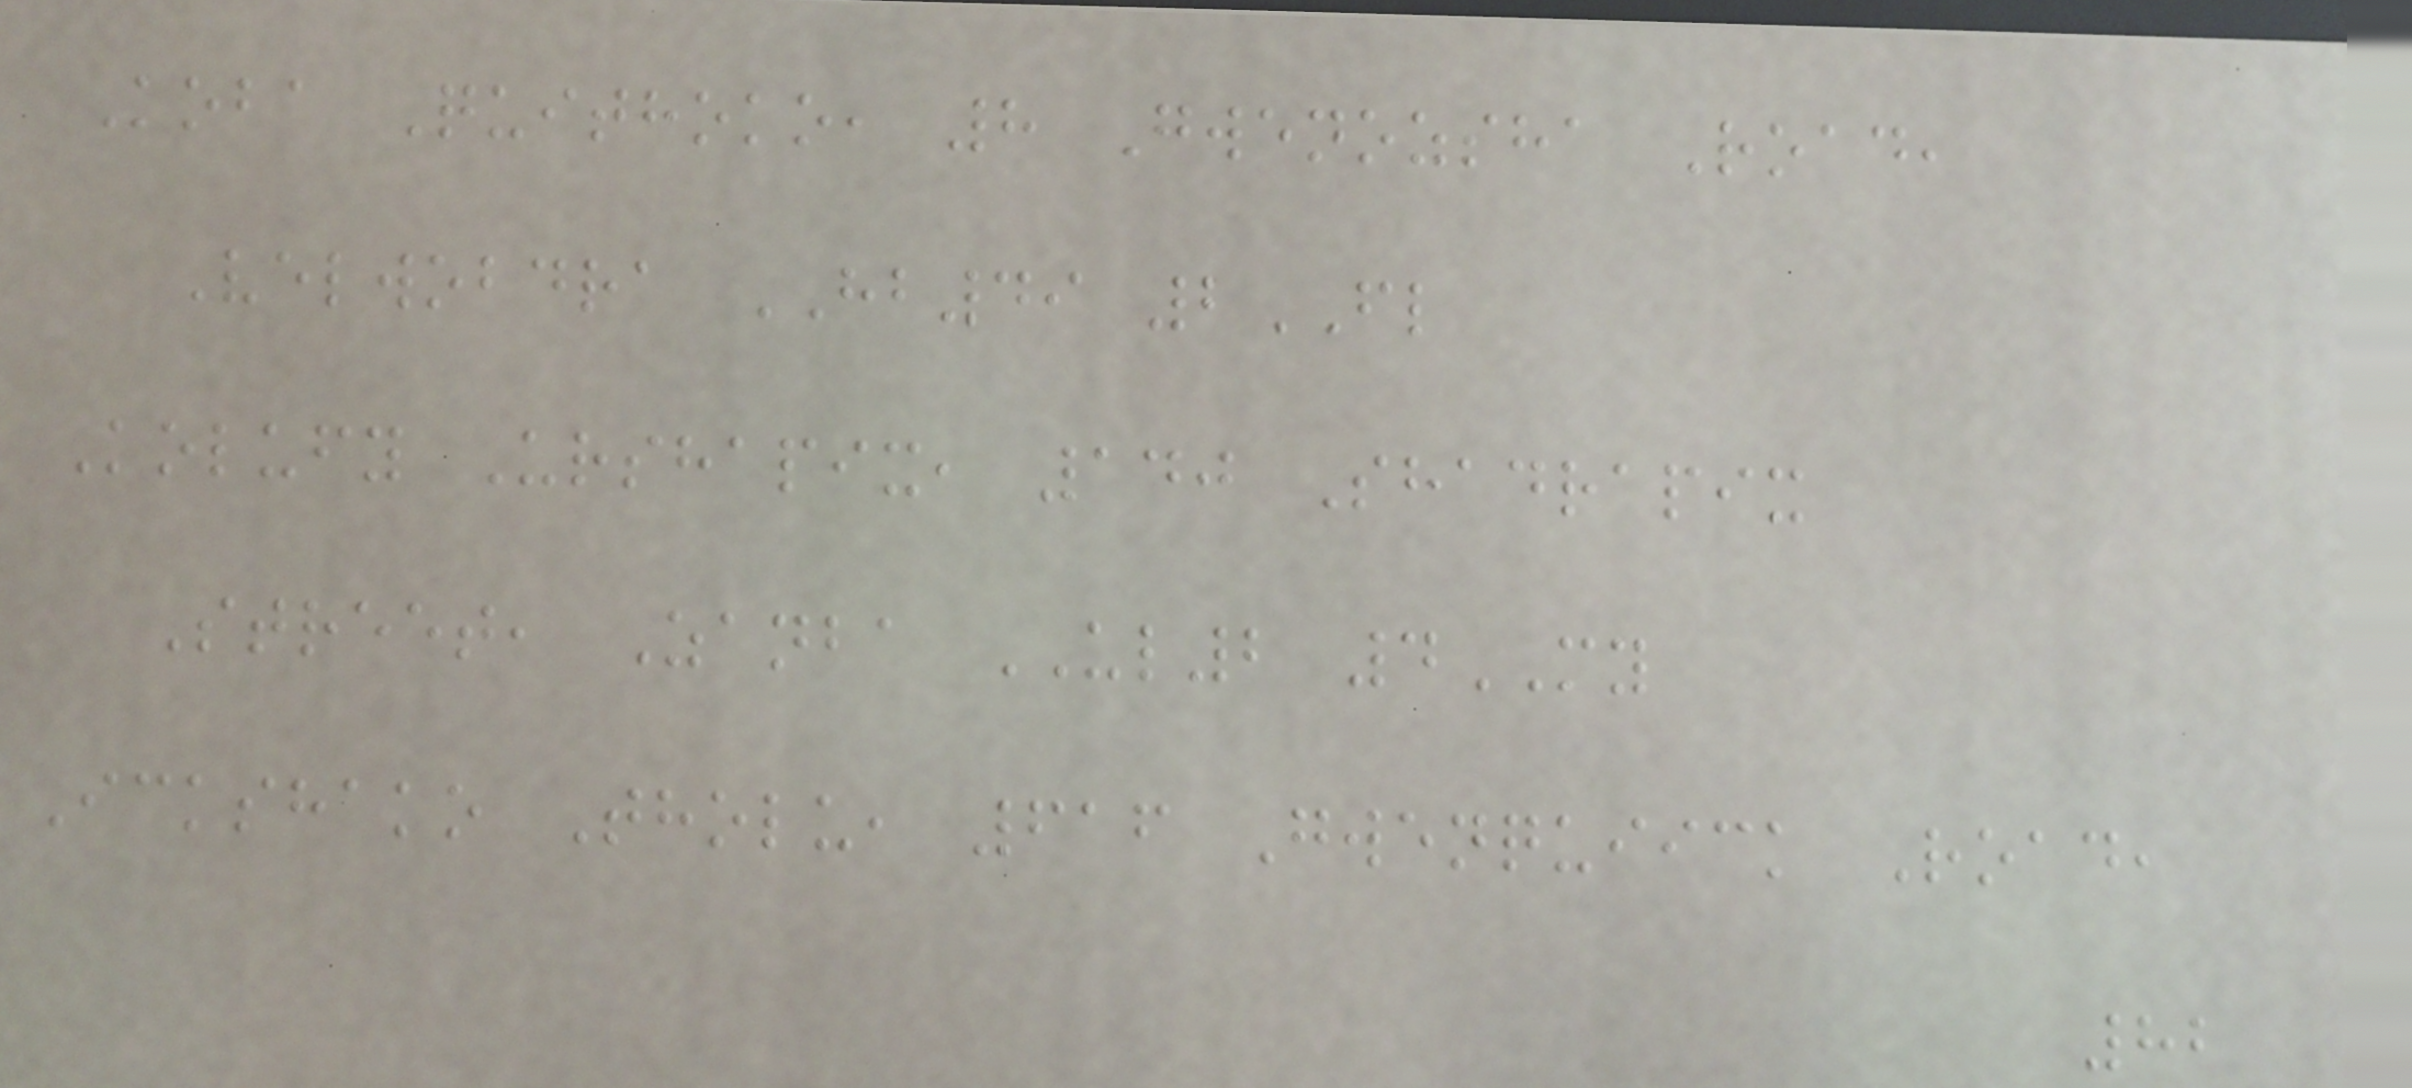Koba Quithoko, 8 Gwenozsha Road,
Velwobdra HB49 2FL
Kolufy Urshapix, 140 Shadrapix
Street, Zanba UL2 4MY
Ickshako Tholu, 616 Gwenquiick Road,
82
